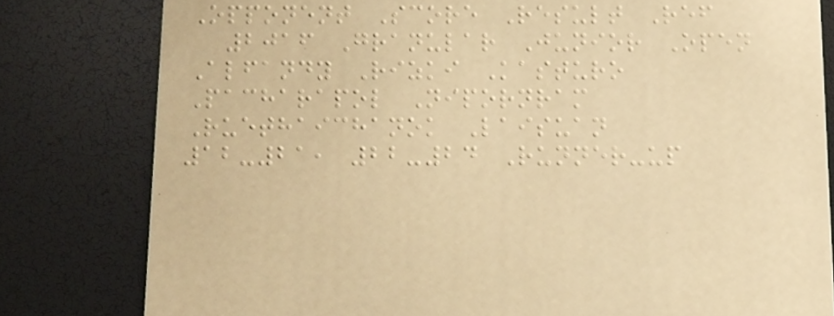Opponent Score Result Ref
2016 Granular Junior Open
Alfandy Rizki Kasturo
Pacharapol Nipornram
Ruethaichanok Laisuan
12-21, 22-24 Runner-up
